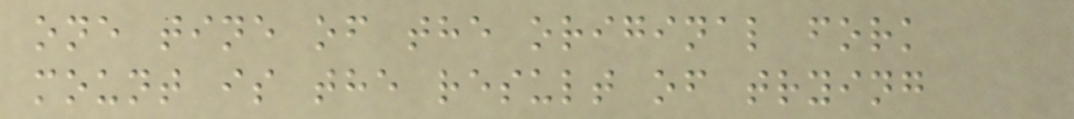one tine of the original fork
mount is the result of trying
